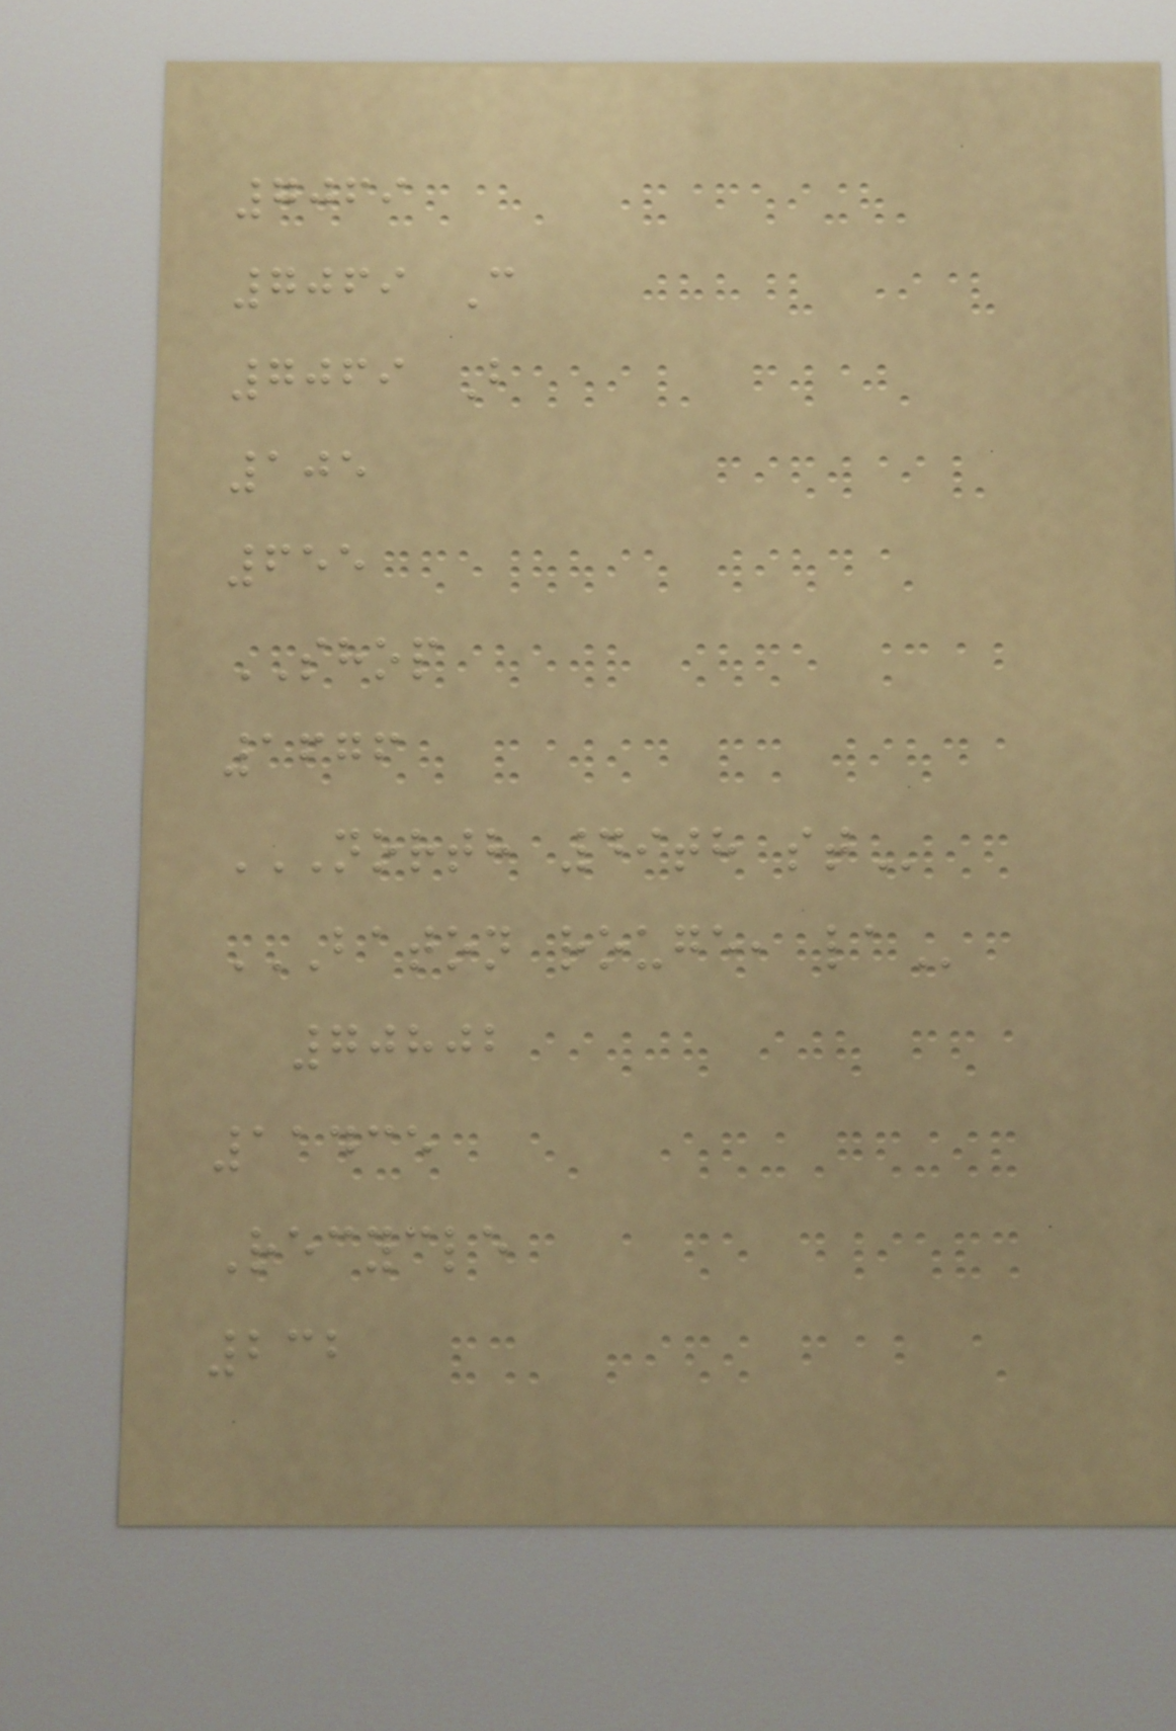7069
7069 C
7069 B
105
655
SHOP
1676
NORTH 49TH ST
BATON ROUGE, LA
70802
11435
Recycle
232
